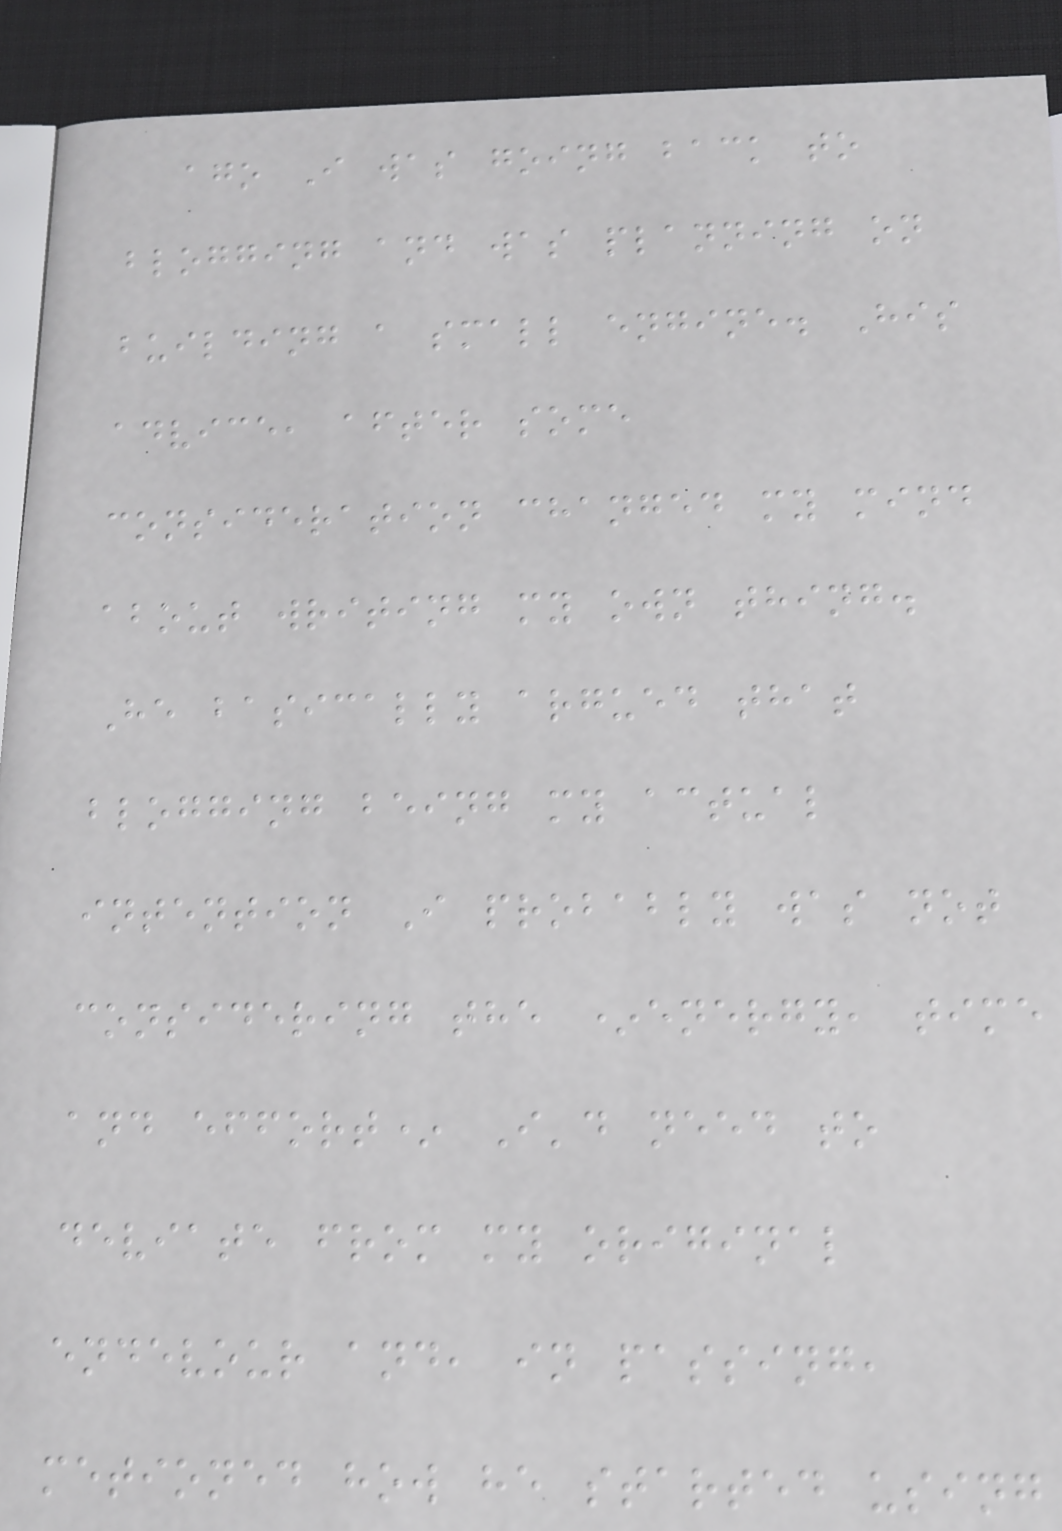ago I was going back to
blogging and was planning on
building a small engine. His
advice, after some
consideration changed my mind
about writing my own thing.
He basically argued that
blogging being my actual
intention I probably was not
considering the *energy, time
and effort* I'd need to
deviate from my original
endevour and, in passing,
metioned how he started using
